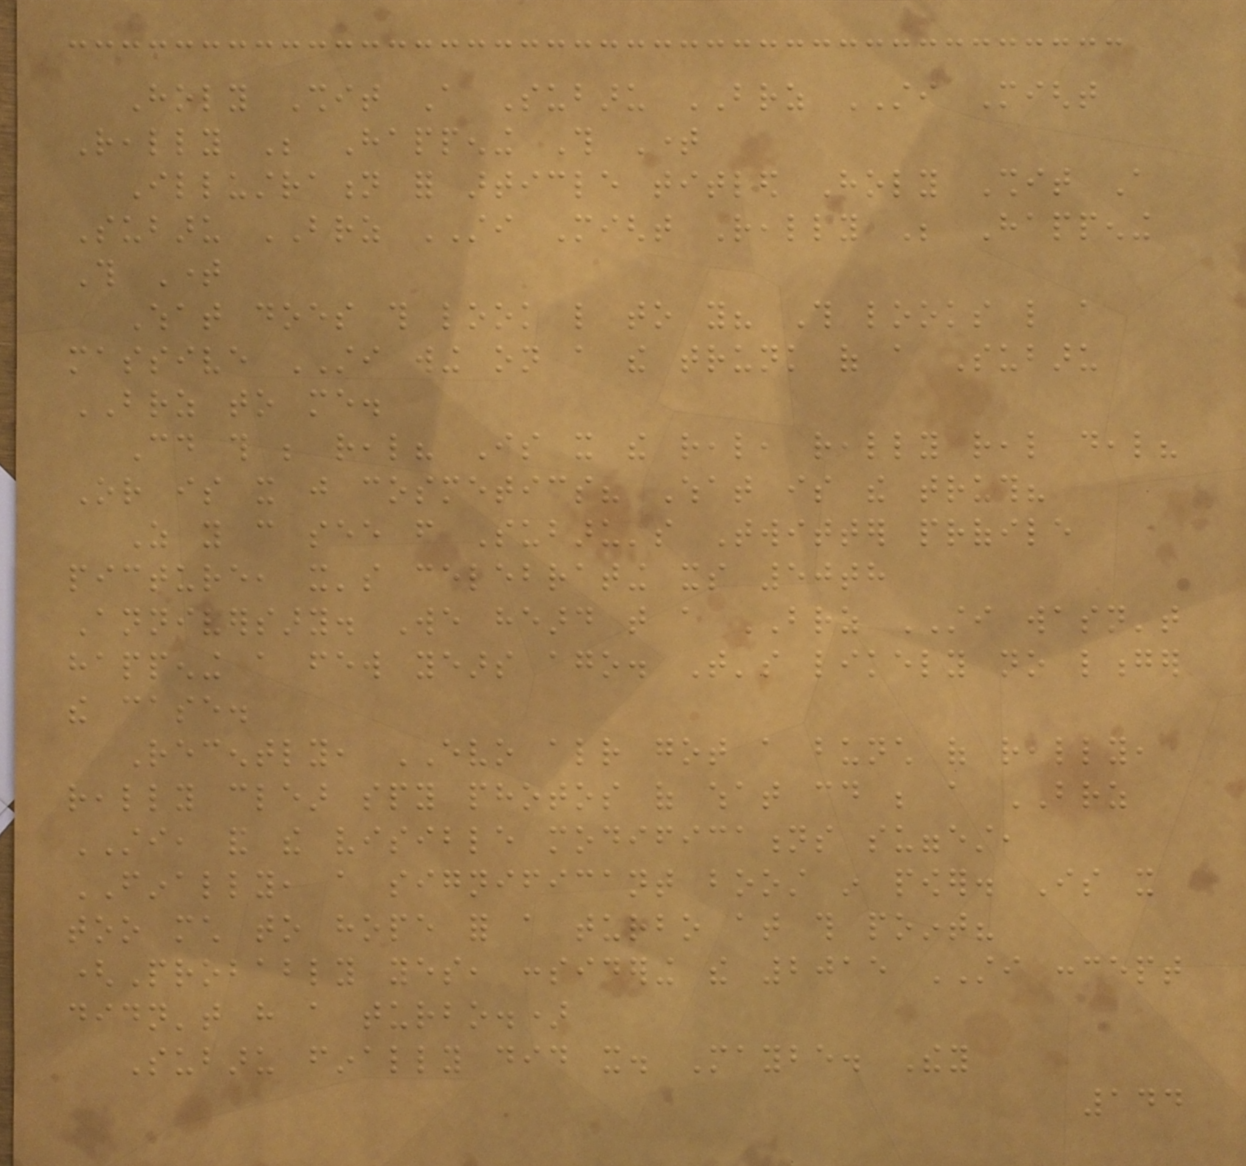Holy Shit A Subaru BRZ STI Might
Really Be Happening This Time
Illustration for article titled Holy Shit A
Subaru BRZ STI Might Really Be Happening
This Time
What does this look like to you? This looks like a
massive STI wing on a the trunk of a Subaru
BRZ to me.
Could this be real? Is it the real, really real deal?
Or is it just cosmetics? What is the truth?
As you can see from Subaru's Twitter profile
picture, it's celebrating its 50th
Anniversary. We heard that a BRZ STI wasn't
happening a few years ago. That's likely no longer
the case.
Recently, EVO already got a bunch of really,
really clear spy photos of what could be a BRZ
STI, and the visible modifications suggest,
FINALLY, a significant boost in power. Is it
too much to hope for a turbo at this point?
(Probably yes, considering the 2015 STI concept
didn't have a turbo.)
Subaru finally did it. Maybe. They
144
